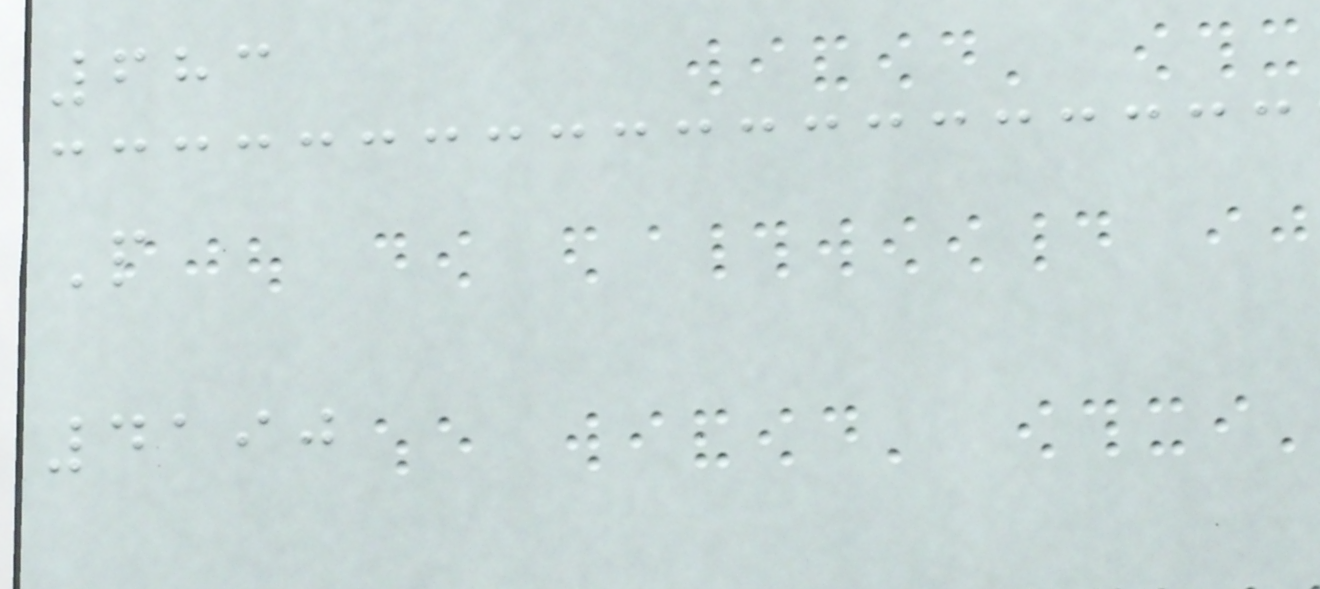683
P
4190
